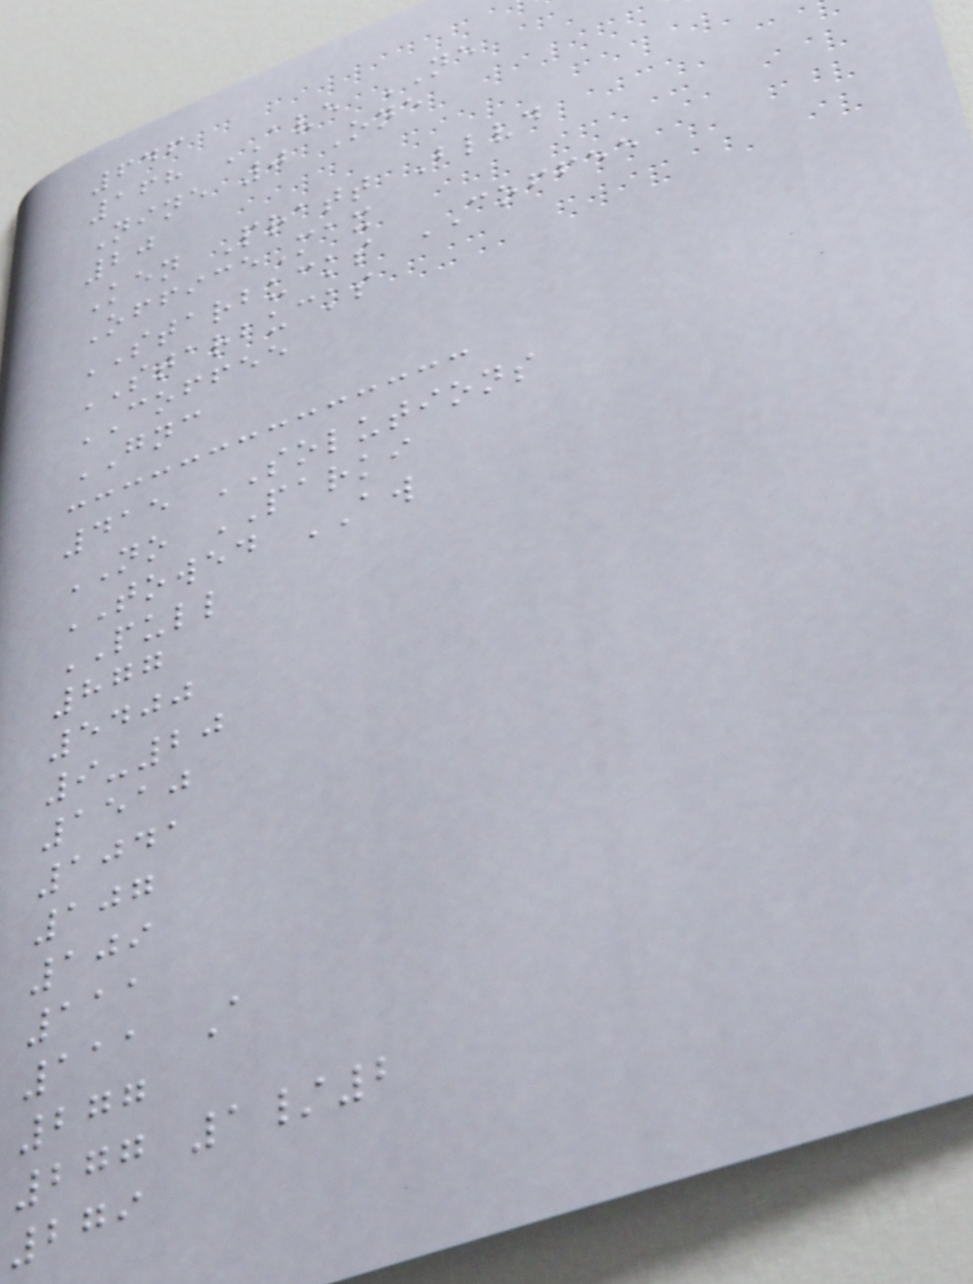646
168 AVE NE
Nine 0 One
20
Ken Pratt Blvd
OfficeMax
STARBUCKS COFFEE
STARBUCKS
COFFEE
GNC
415 SOLUTIONS
NO PARKI
TOWED AW
PULL
877
5400
9-20
1510
1041
107
109
111
111 A
277
277 1/2
279
